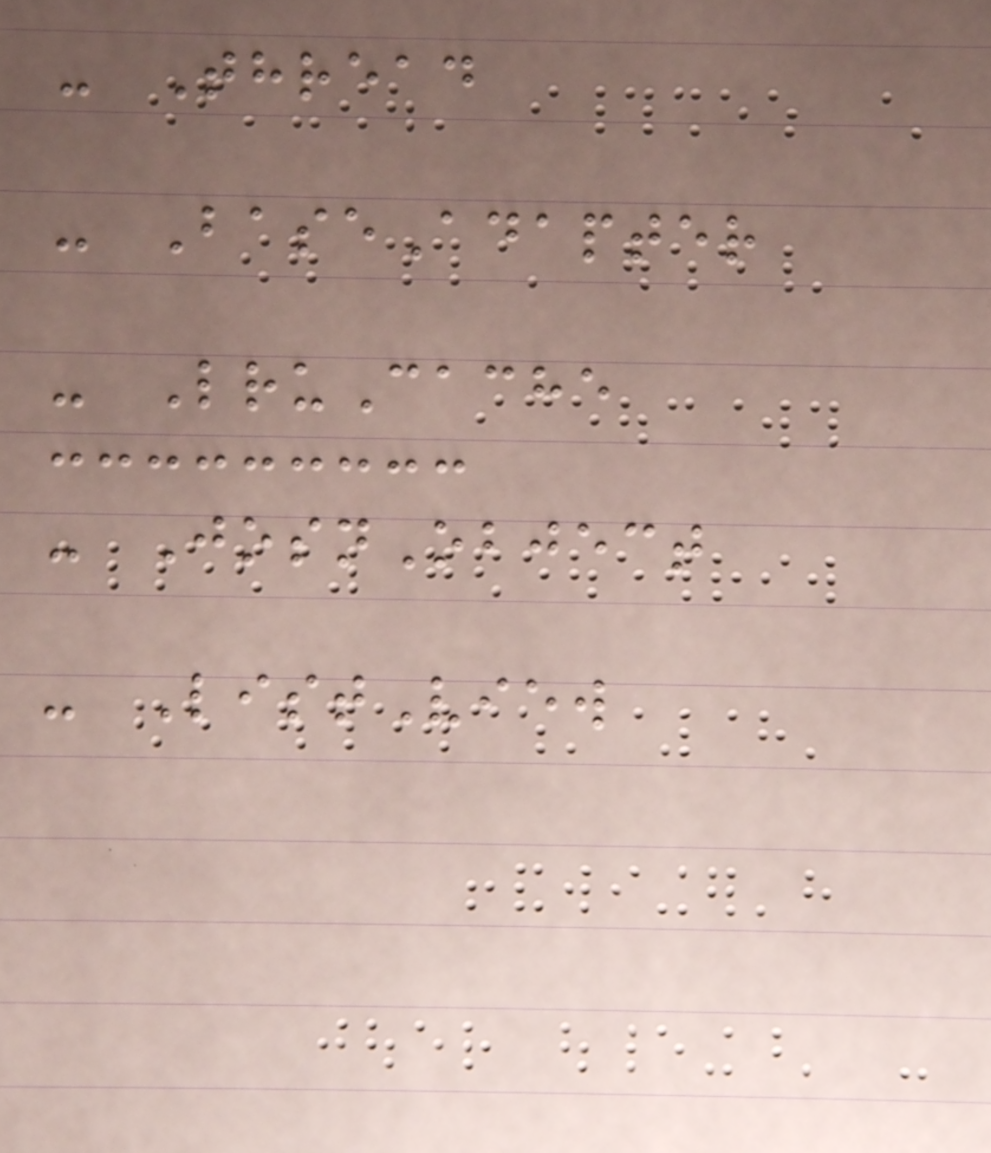- Thread
- BaseAdapter
- LruCache
- JosnObject
- ListView
